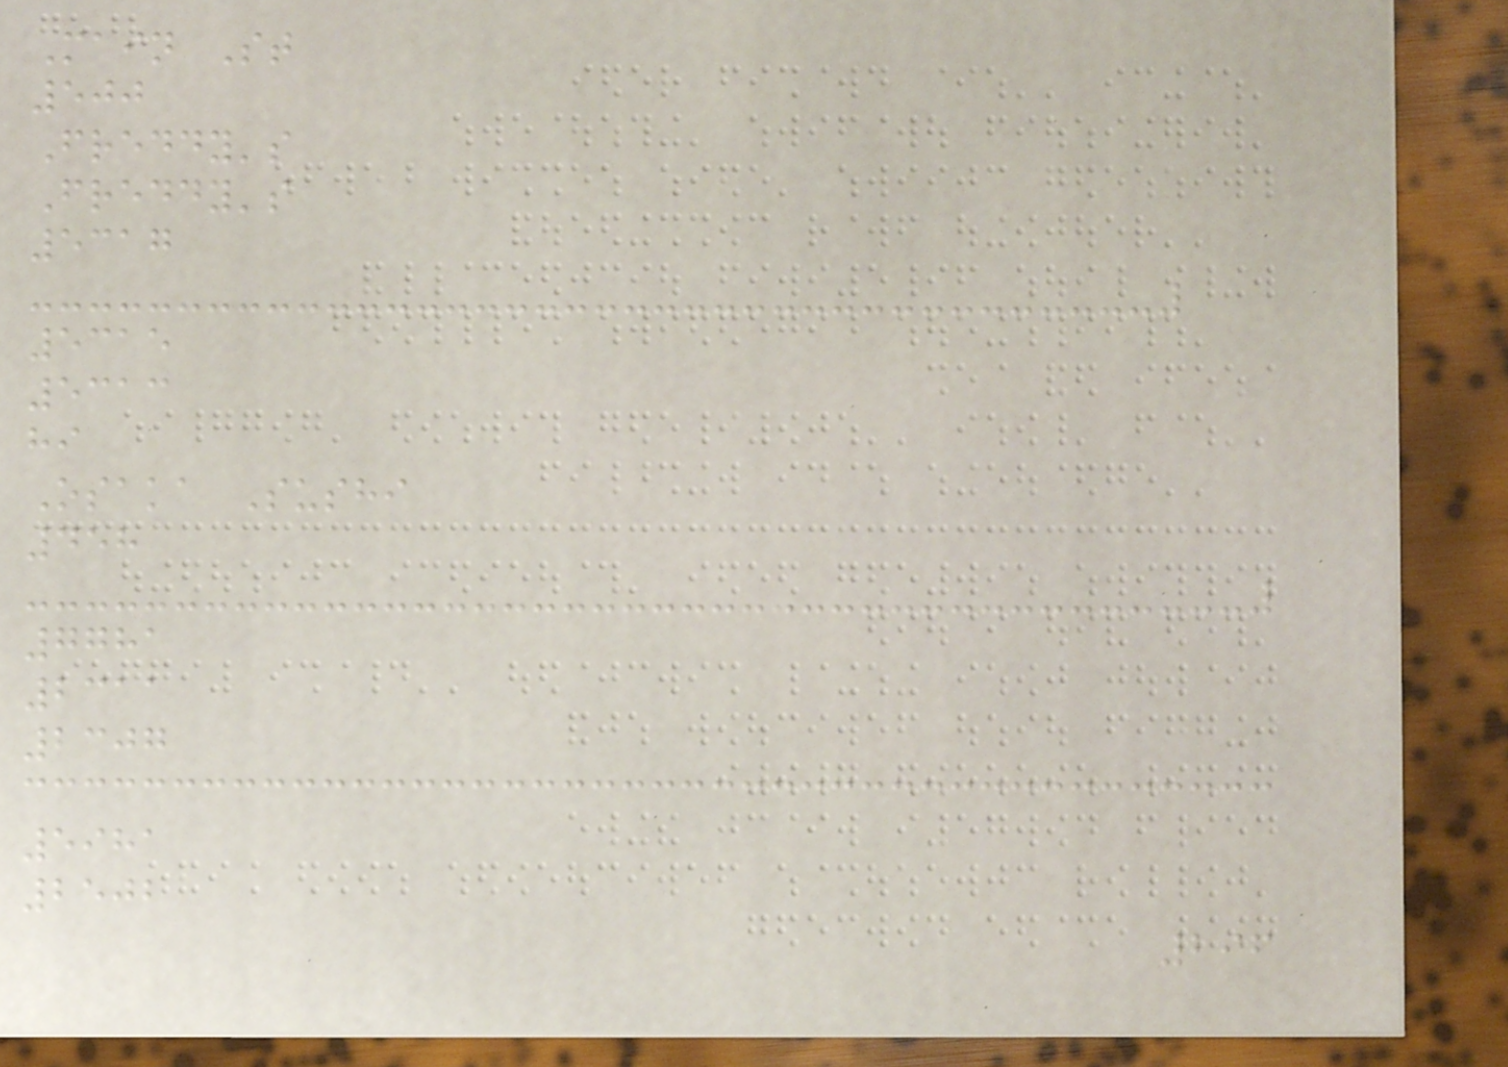Main St
500
Freddy's
Freddy's
5317
5315
5313
hi
Osaka Sushi
458
7781
2311
2307
5981
2502
296
